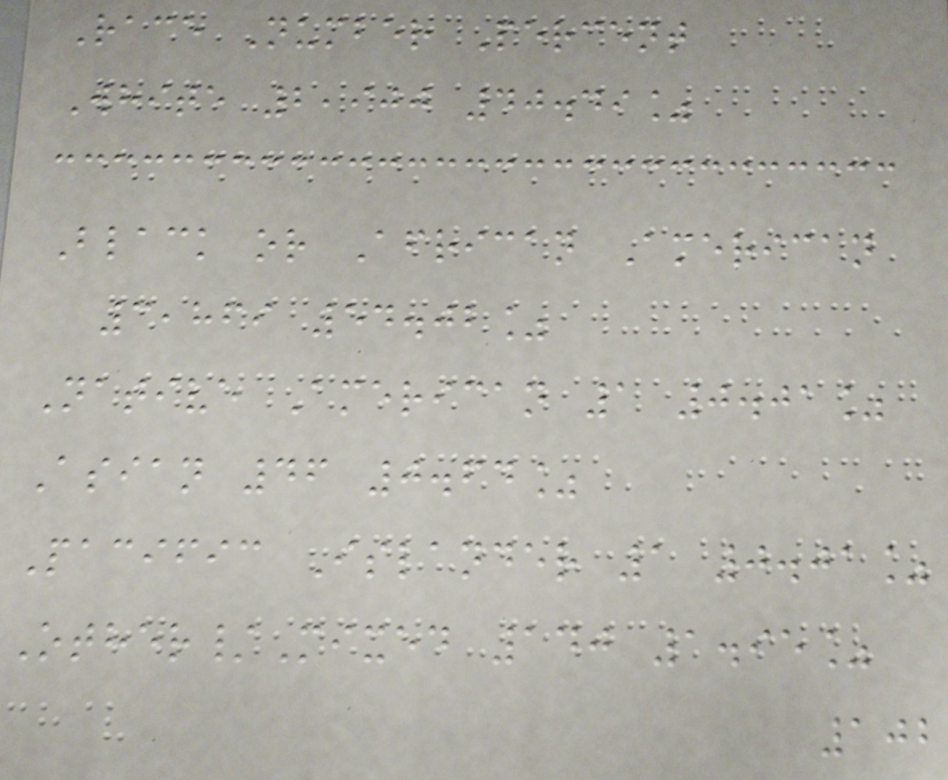Race Number Percent
White 2,900 40.49%
Black or African American
3,869 54.02%
Native American 1 0.01%
Asian 46 0.64%
Pacific Islander 1 0.01%
Other/Mixed 140 1.95%
102
